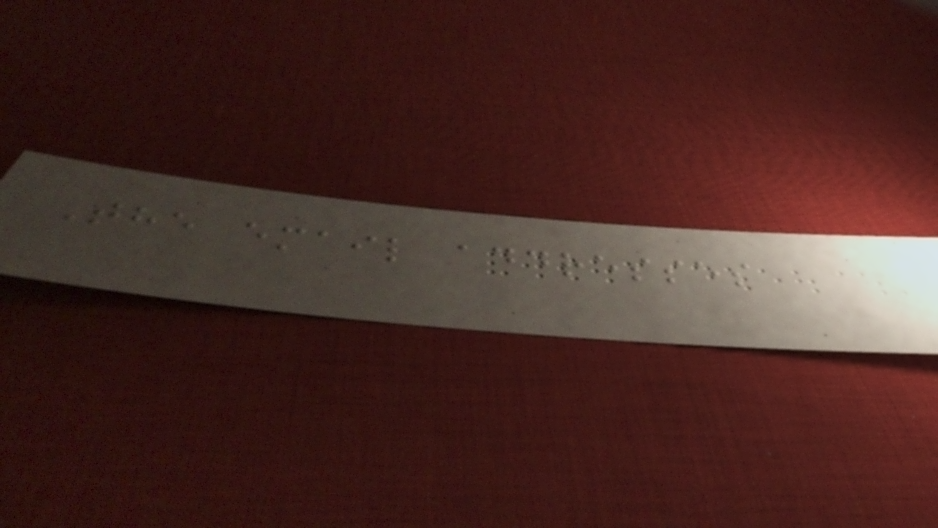The email addresses
